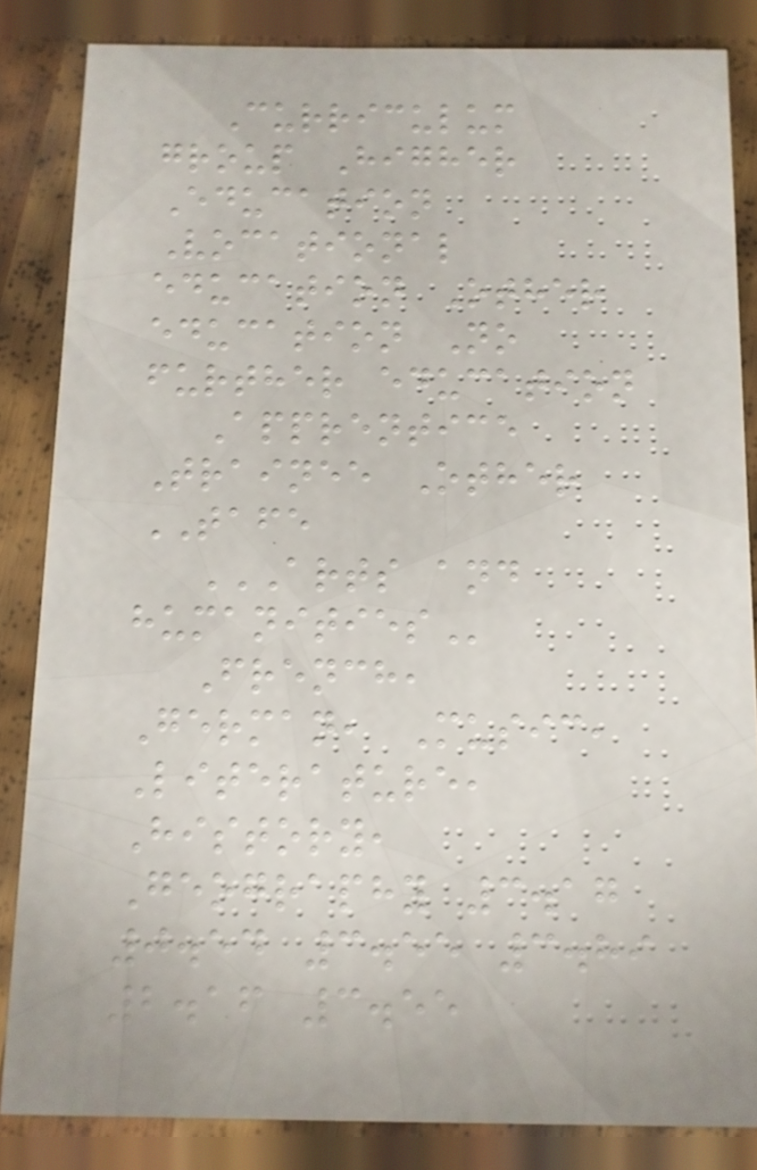Curriculum
group Higher
Education
Vocational
education Other
education No
further education
Apprentice
Trainee Other
TAFE
ARTS AND
HUMANITIES
French,
German, Music,
Literature,
History,
Geography 3.17
0.54 3.55 3.89
2.16 3.55
